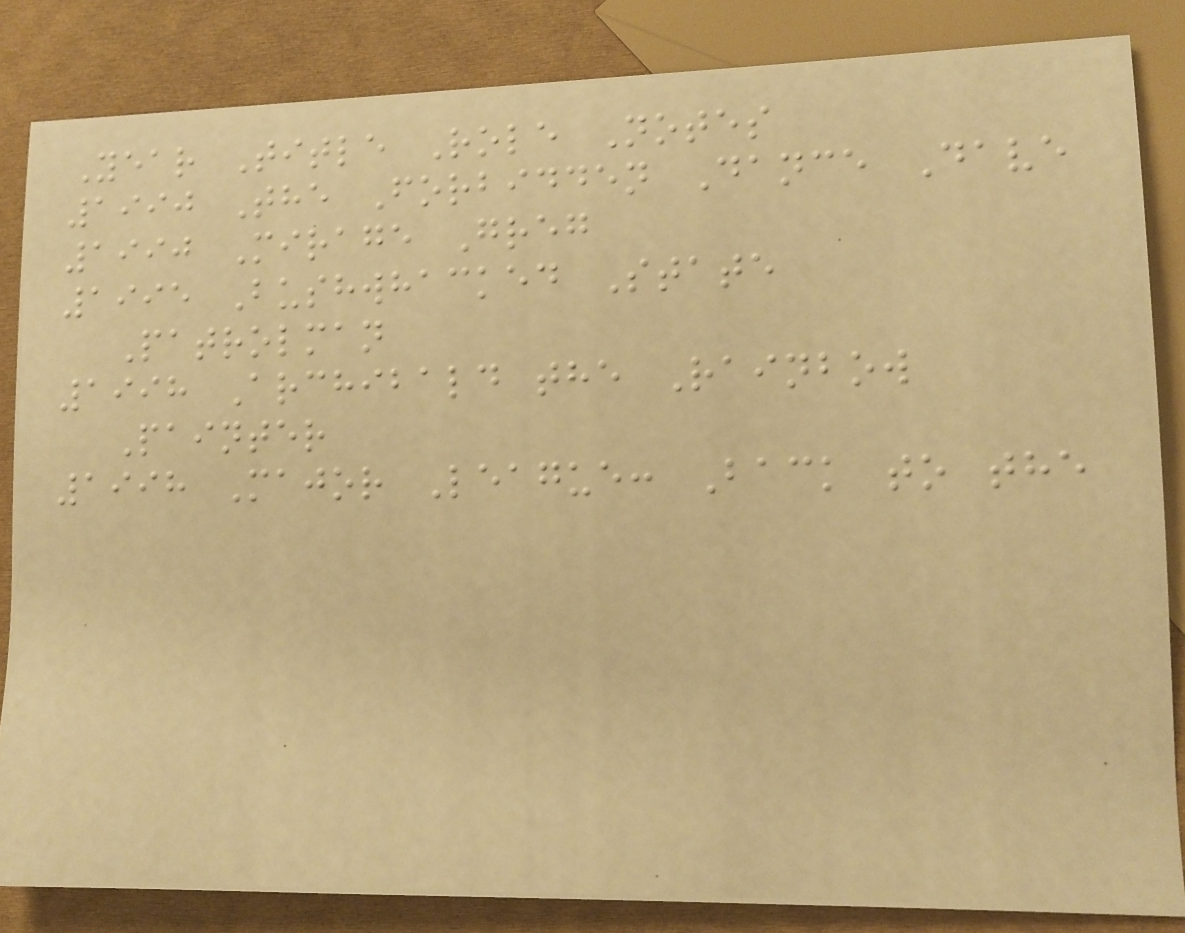Year Title Role Notes
1990 The Forbidden Dance Dave
1990 Mirage Greg
1995 Bushwhacked State
Patrolman
1998 Archibald the Rainbow
Painter
1998 Major League: Back to the
